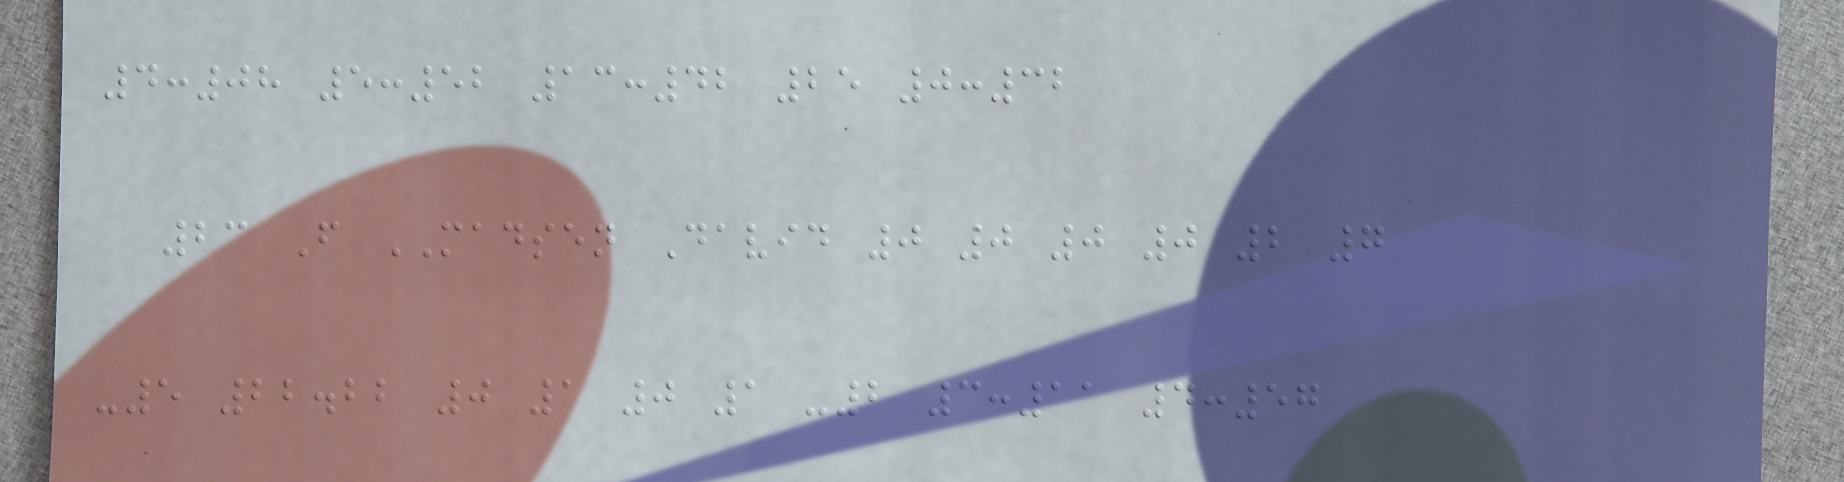4:08 5:52 13:42 25 0:32
23 F MADSEN David 0 0 0 0 2 7
-5 22.22 0 1 0 1 -2 3:11 4:57
